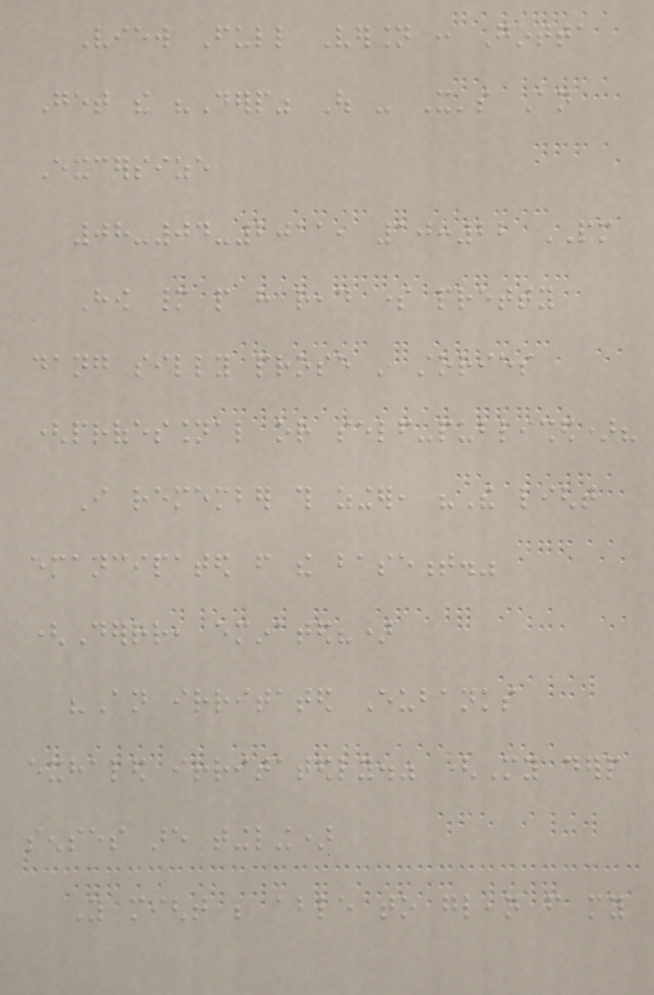View Full Version : Gotta
Get the "Derp" Out - It's An
Excersize
08-04-2011, 10:22 PM
How many people have read some pretty
dang silly prose in stories
(professional or self-published)?
I remember this zinger, "The light
emancipated from the basement."
(Derrr, eminated?)
"An irritated Eubanks
exhaled irritatedly." (My derp
senses are tingling)
You might be able to glean from my
